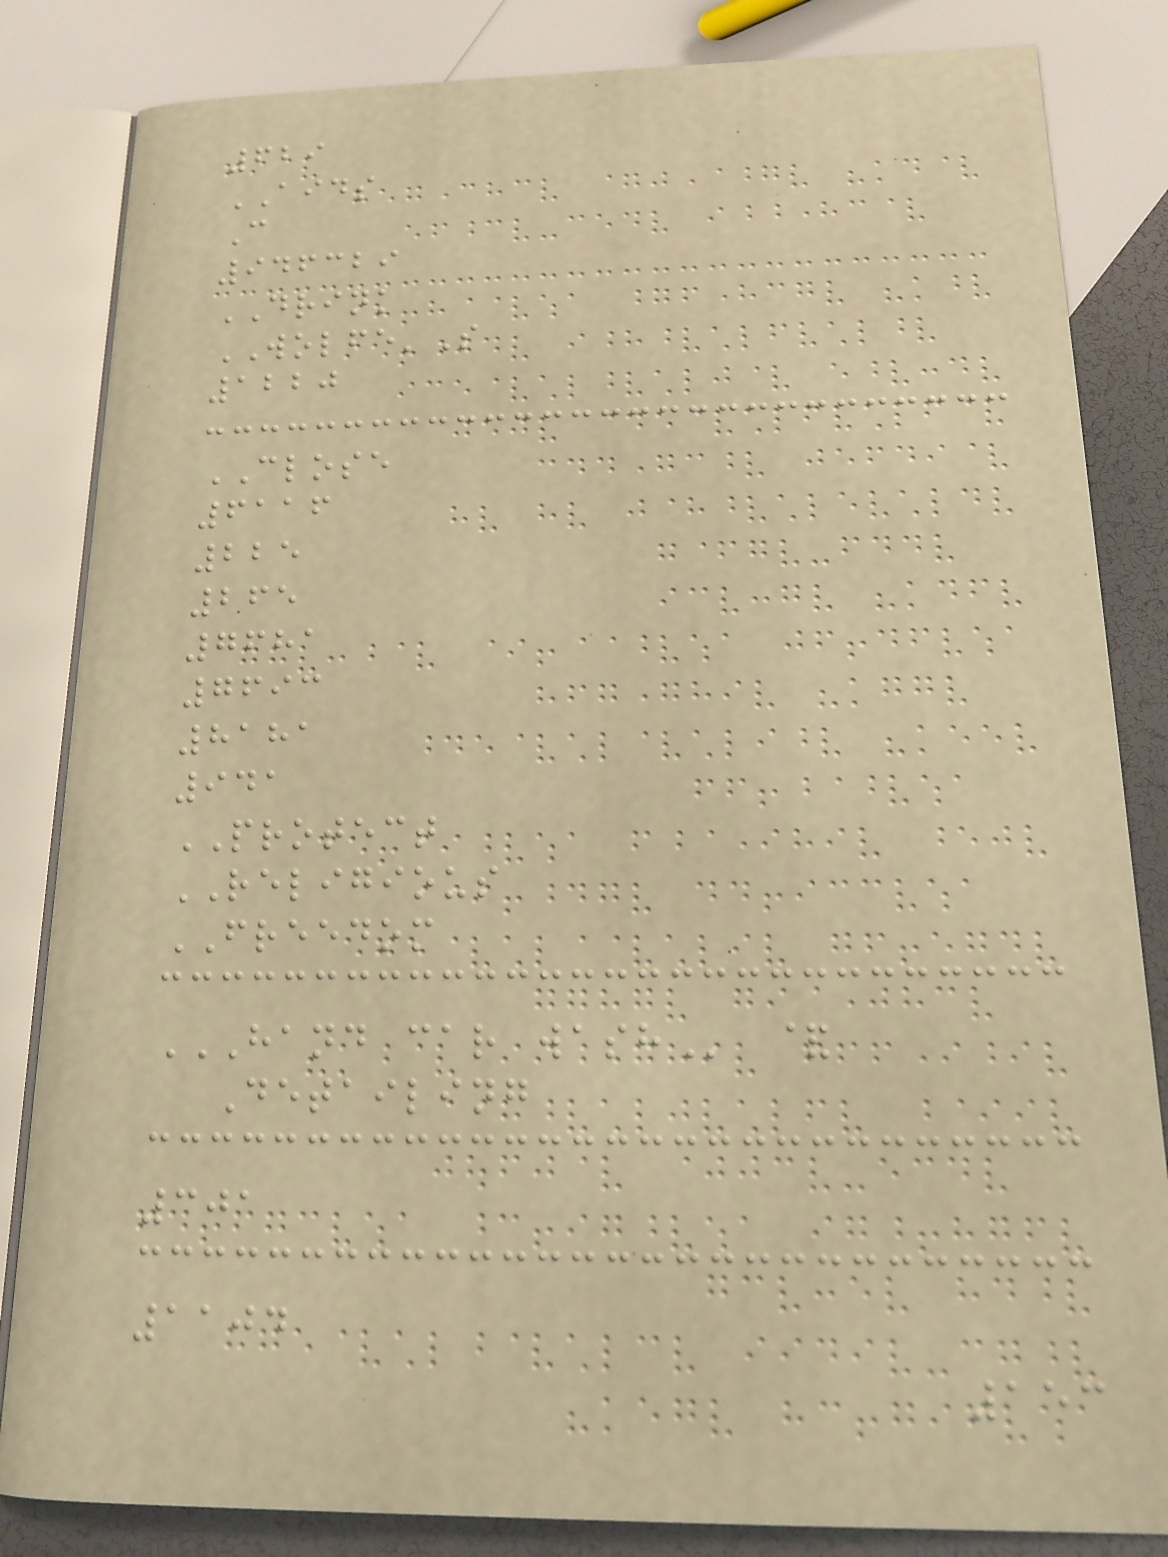629
AIDS
C
946329
DRINK
WOLFE'S
1220
CLOSE
6116
225
265
7681
7693
8181
941
PROTECT
RELIGIOUS
FREEDOM
HAND CAR WASH &
Detailing
301
1104
153
